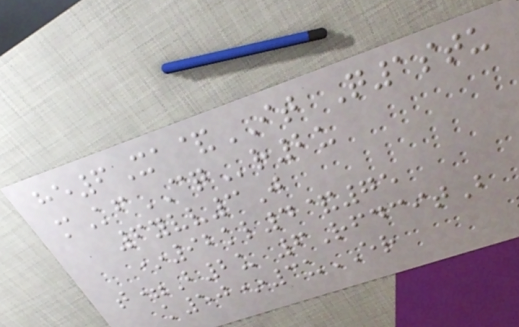he6Xa&IT Q1stu
mKfCQr2u
6yvv3J
*92kl4&75
t=B2u 6RfdcitB
k50*3uER
